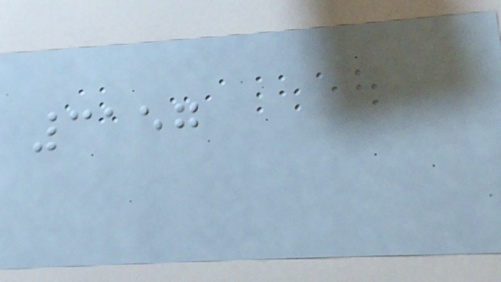3157
